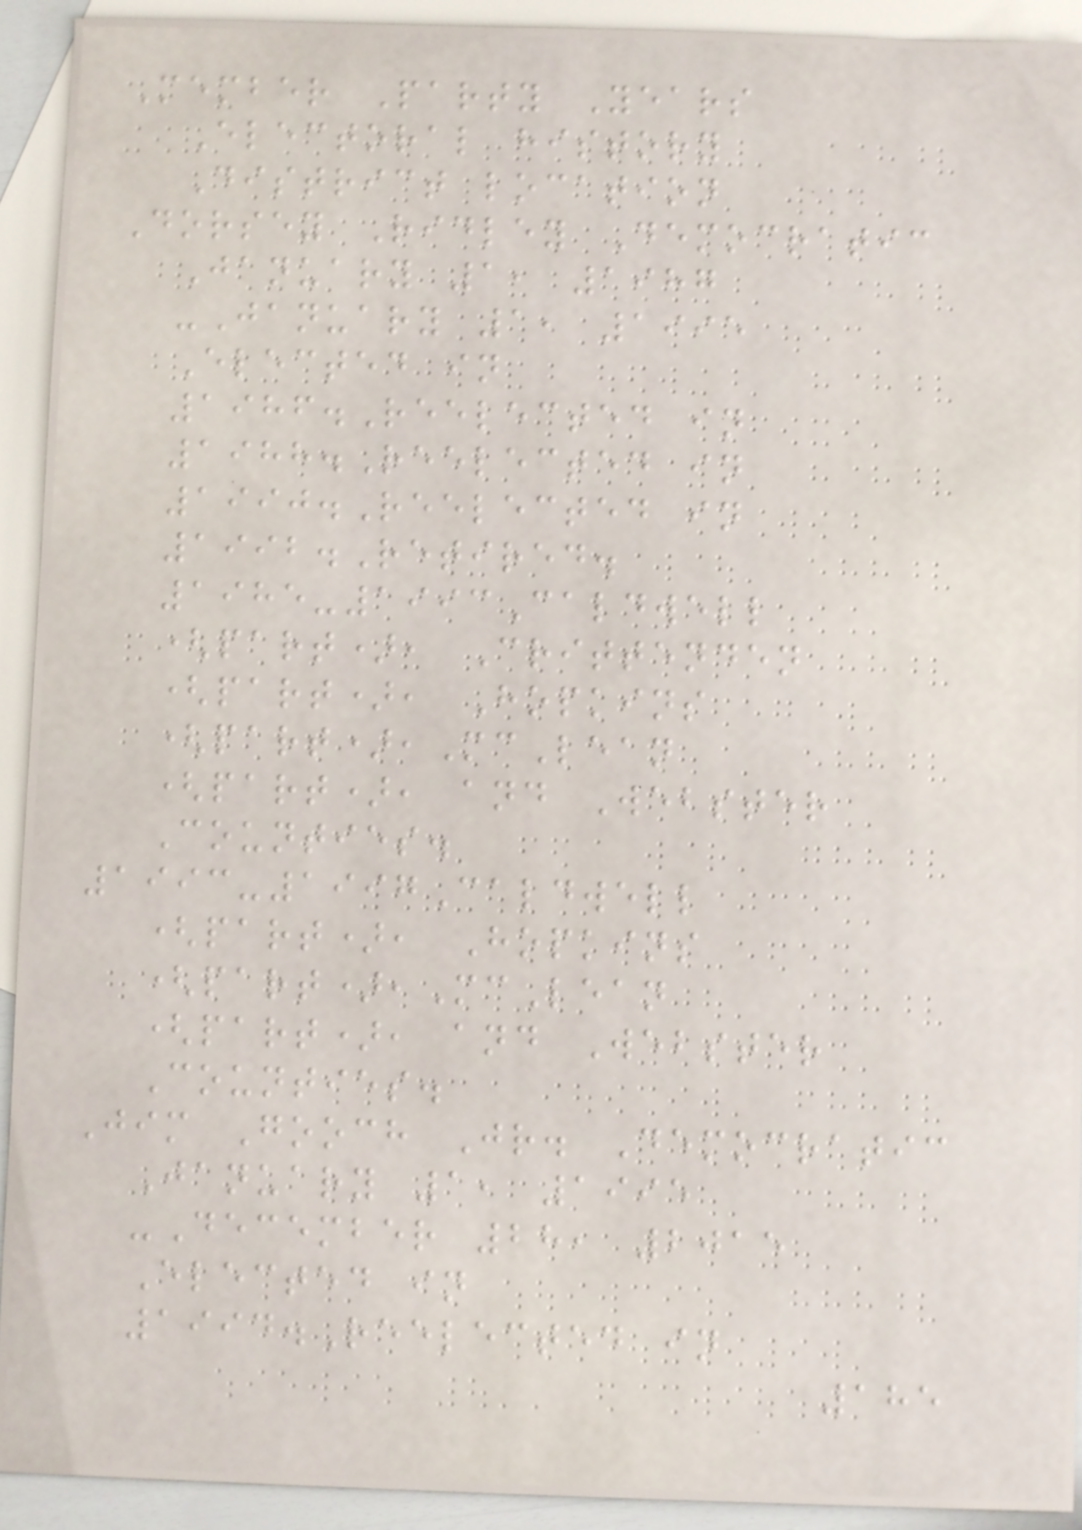Member Party Years
Electoral history
District location
Dorsey Ridley Democratic
January 1, 1987
-January 1, 1995
Elected in
1986.Reelected in
1988.Reelected in
1990.Reelected in
1992.Retired.
1985-1993Caldwell
(part), Crittenden
(part), Hopkins
(part),McLean
(part), and Webster
Counties.
1993-1997Caldwell
(part), Hopkins
(part),McLean
(part), and Webster
Counties.
Jim Gooch Jr. Democratic
January 1, 1995
-December 28, 2015
Elected in
1994.Reelected in
185
